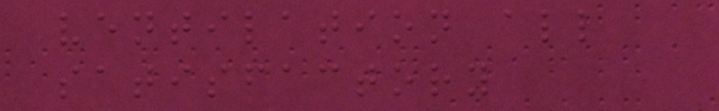ventilation all
satisfactory
